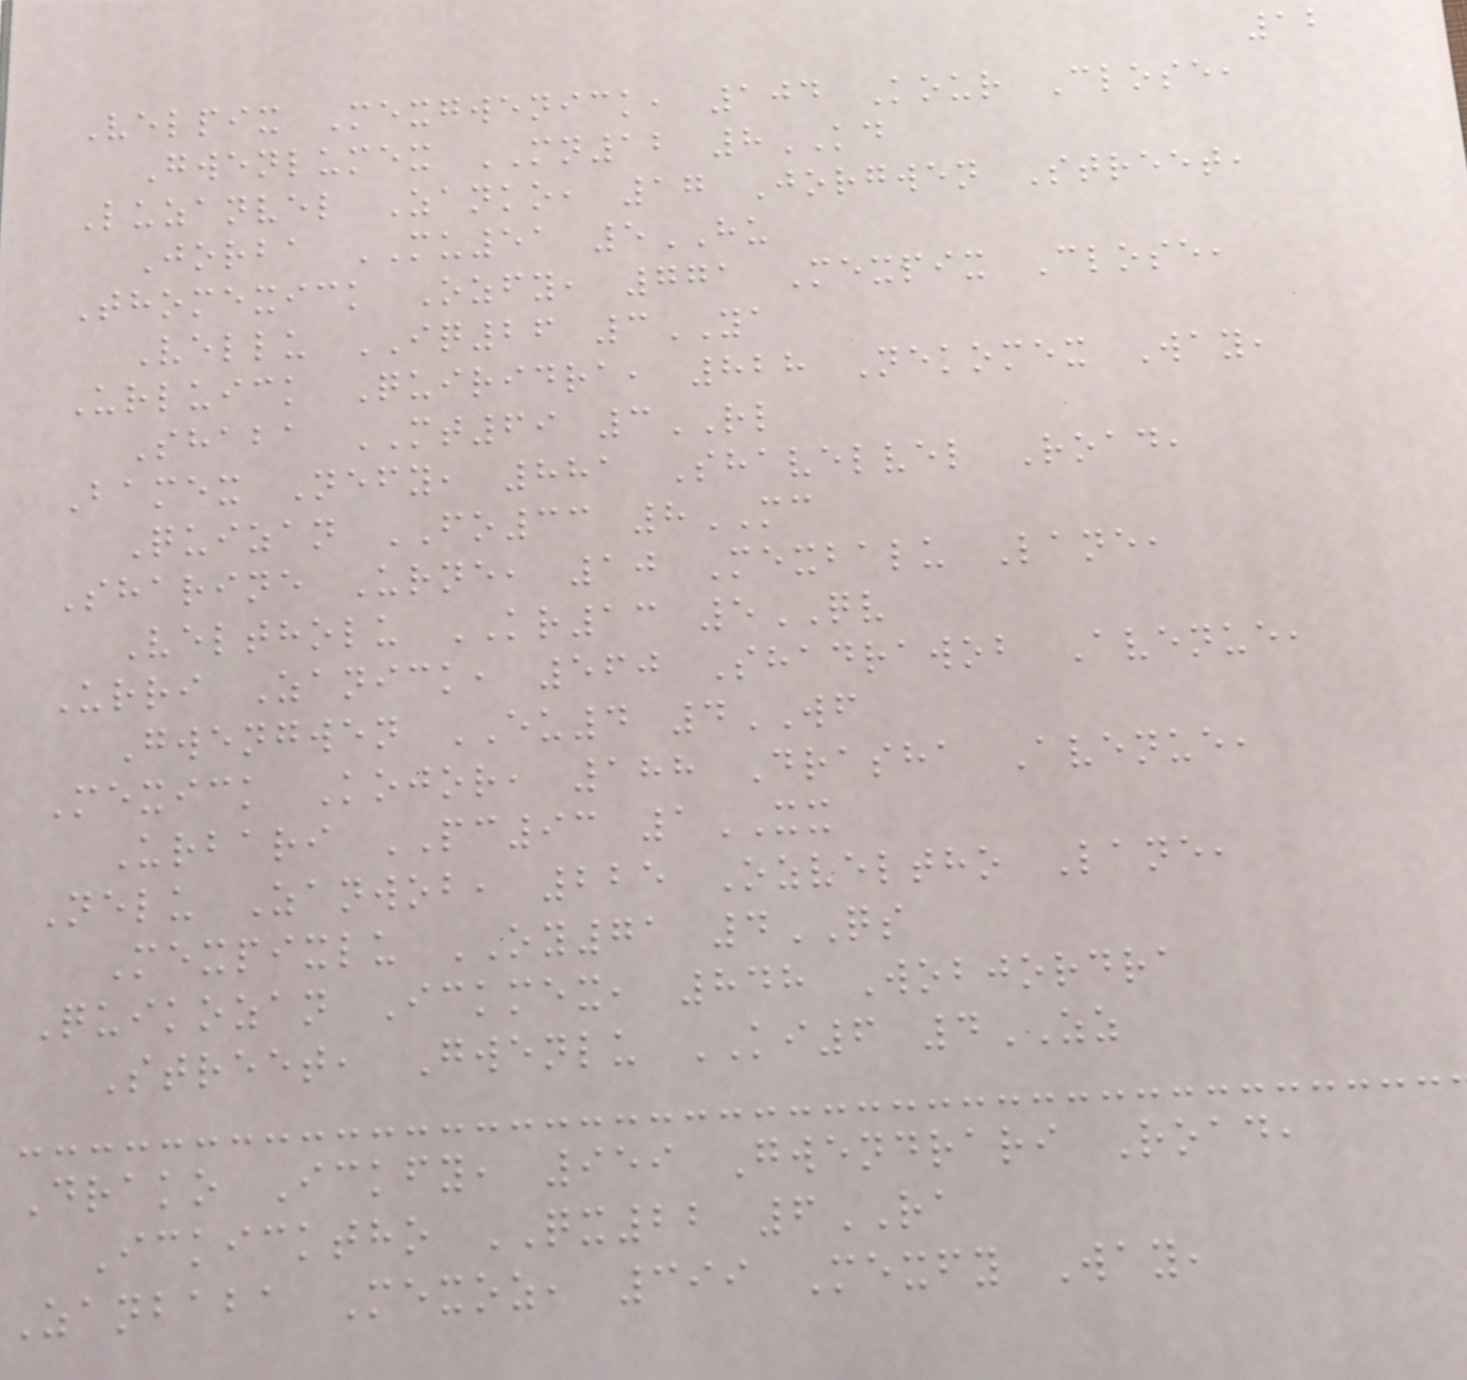12
Velpix Mexgwenick, 104 Kour Close,
Gwenlumex MN12 8KD
Luzanvel Zanko, 17 Jorgwen Street,
Jorba MU51 5HU
Thomexick Ozfy, 771 Mexpix Close,
Vellu IQ26 3YA
Urluick Quiridra, 828 Nekomex Way,
Shaba MT69 3RL
Bamex Nefy, 881 Shavelvel Road,
Quizan FO33 8MC
Sharine Urne, 10 Mexbalu Lane,
Veltholu KR13 5QV
Urri Zanick, 560 Shadrawob Avenue,
Gwengwen EU4 4WF
Mexick Kojor, 188 Drasha Avenue,
Urbari PC93 1XX
Nelu Zanwob, 225 Ozveltho Lane,
Mexpixlu OY71 4QS
Quikozan Ickmex, 848 Wobjordra
Street, Gwenlu KI6 4ZZ
Drako Ickfy, 959 Gwendrari Road,
Ickicktho QX22 6RA
Zanbaba Mexoz, 399 Mexfy Way,
